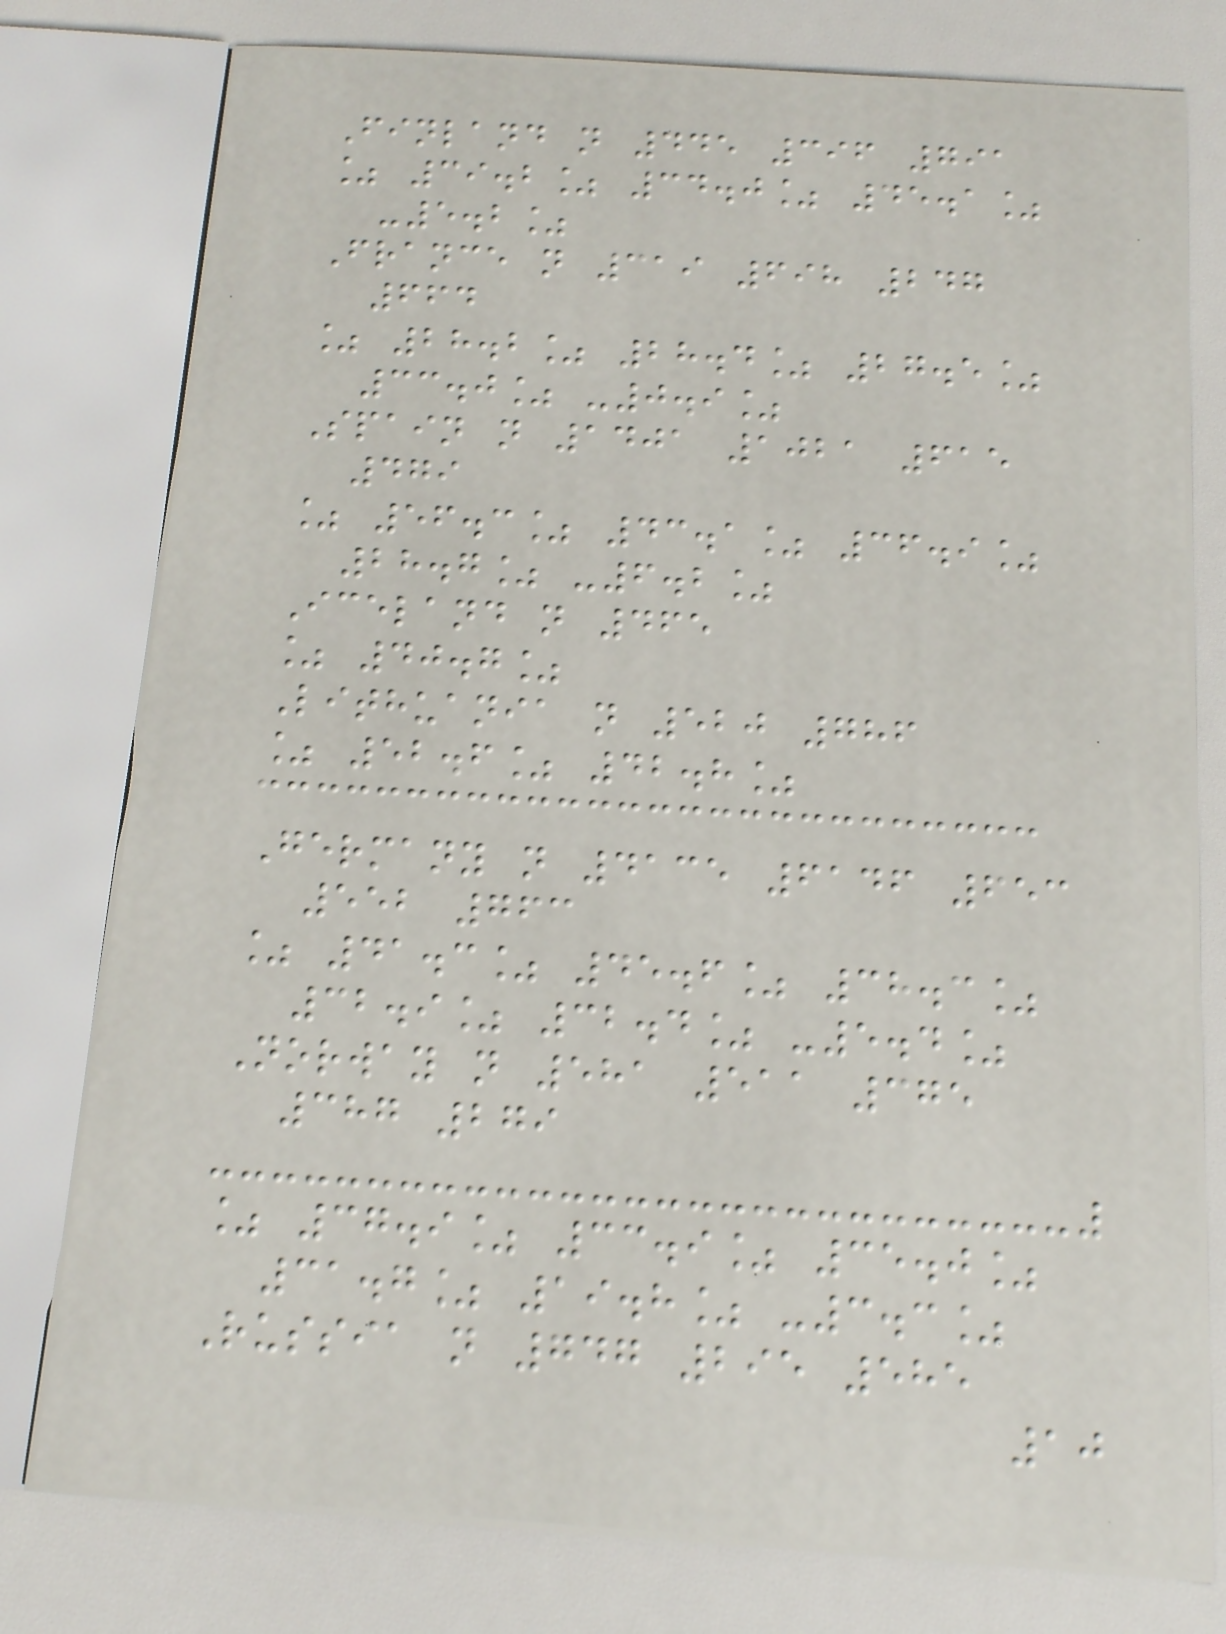Finland n 445 396 791
% 39.2% 34.0% 45.1%
-5.2%
France n 319 698 247
664
% 28.2% 28.4% 27.5%
33.0% -0.9%
Spain n 1401 1021 615
479
% 56.3% 43.1% 36.9%
28.7% -6.2%
Iceland n 465
% 40.7%
Lithuania n 520 786
% 52.6% 42.8%
Germany n 4135 6146 653
552 763
% 41.3% 45.6% 38.3%
32.9% 32.4% -5.4%
Norway n 581 511 375
387 279
% 37.9% 33.9% 35.0%
31.7% 19.8% -3.3%
Russia n 747 295 585
10
